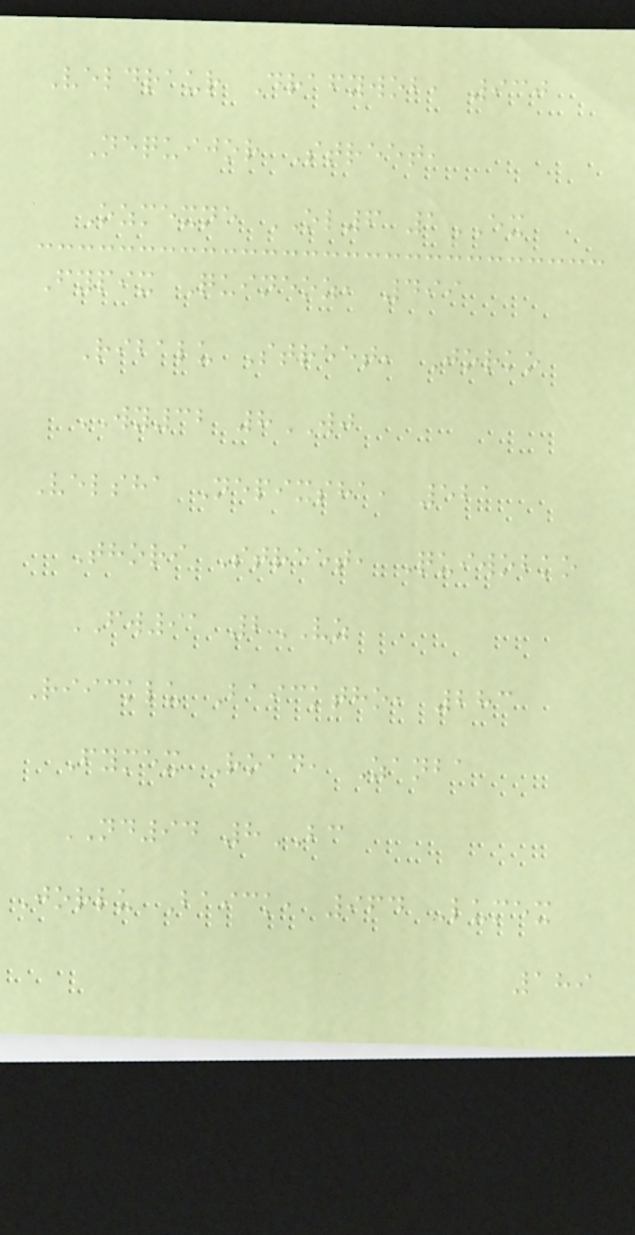Veldraur Drafywob, 930
Nequijor Street,
Ozmexne OL6 1EX
Fypix Quineoz, 499
Ribalu Street, Jorko
WY32 8WJ
Velsha Nepixsha, 521
Thori Street, Quiwobko
FW91 2VZ
Riicklu Baicktho, 283
Fymex Road, Zanba
ND94 8BC
Jorlu Baick, 964 Lumex
189
